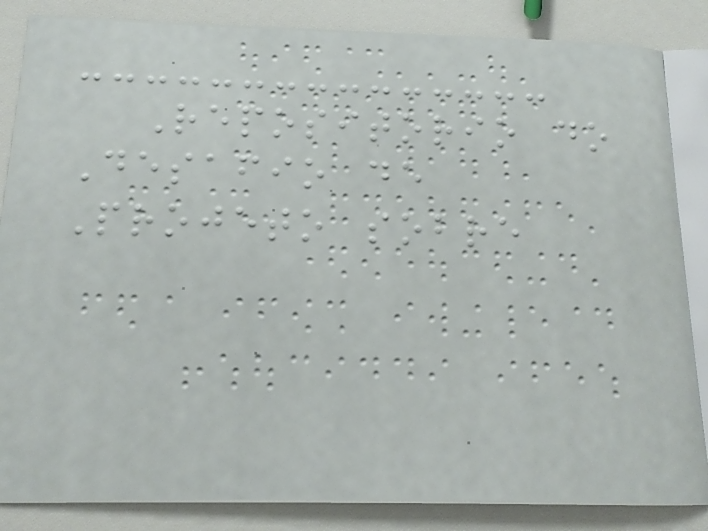Repositorio do
Desafio de
Projeto sobre
